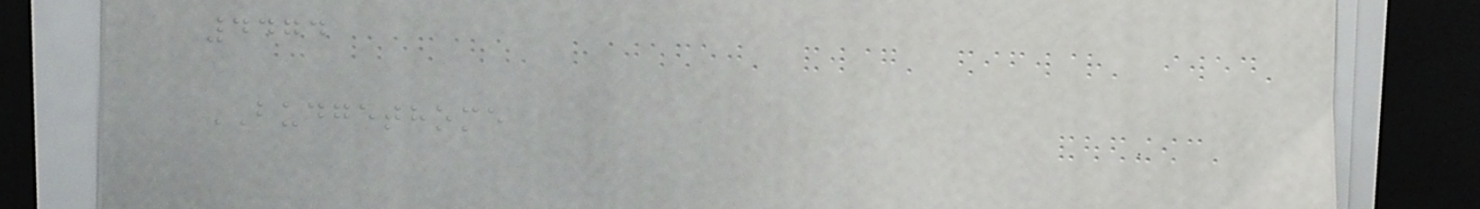4474
BUDGETHOME
